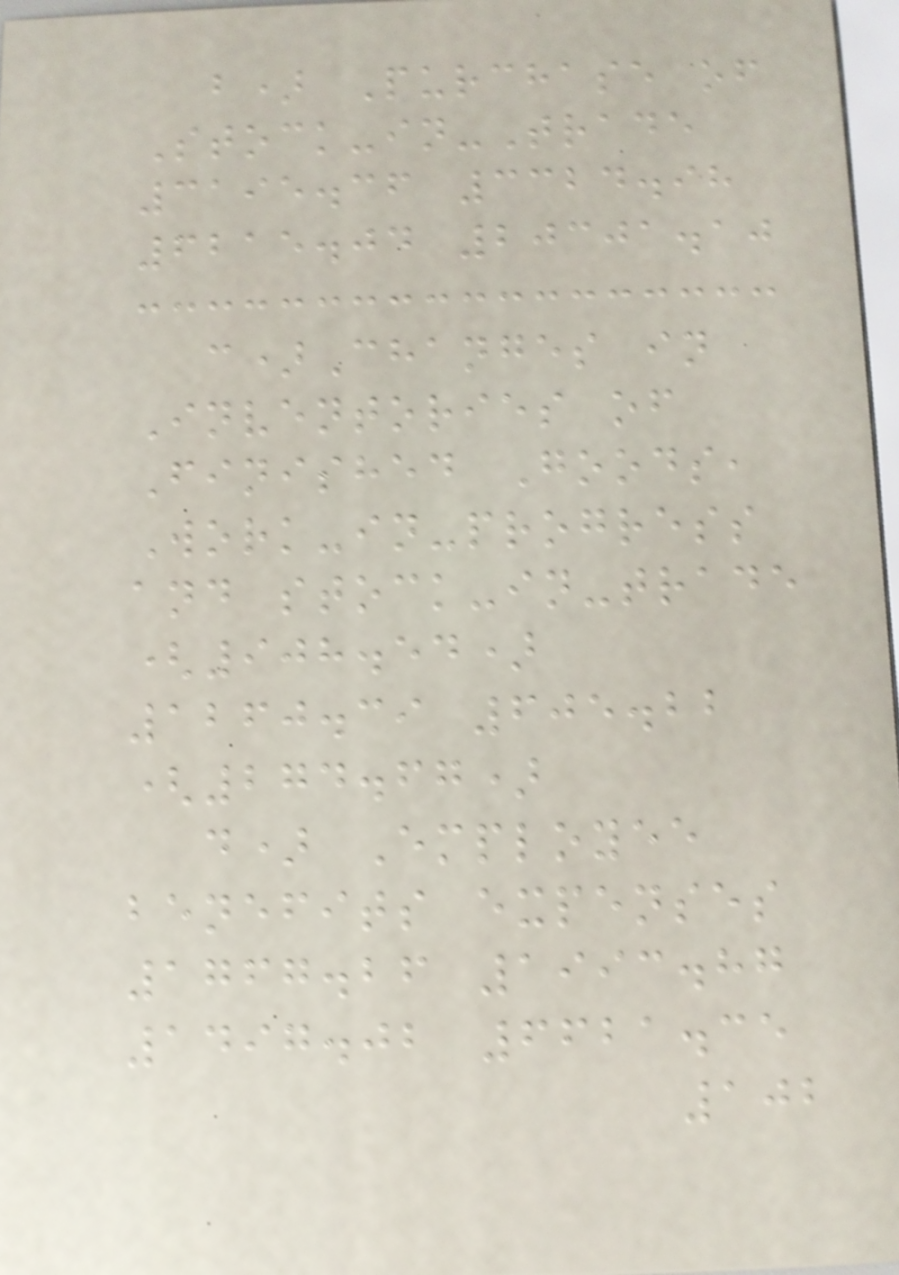b) Purchase of
Stock-in-Trade
3195.36 3324.98
6215.04 20301.10
c)Changes in
Inventories of
Finished Goods,
Work-in-progress
and stock-in-trade
(908.54)
1260.39 605.22
(274.67)
d) Employee
benefits expenses
1767.26 1993.87
1497.02 6621.35
102
